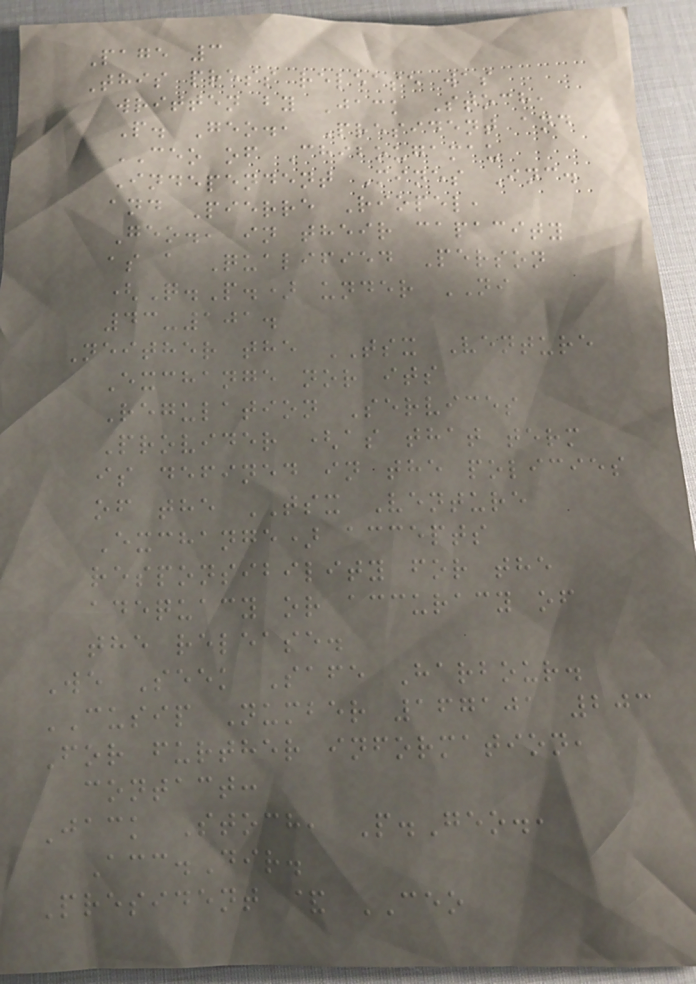Page 3
This press release was
written by Jack Stoch,
P. Geo., President and
CEO of Chibougamau
Independent Mines Inc.
and Pierre Riopel,
Geo., in their capacity
as a Qualified Person
(Q.P.) under NI
43-101.
Neither the TSX Venture
Exchange nor its
Regulation Services
Provider (as that term
is defined in the policies
of the TSX Venture
Exchange) accepts
responsibility for the
adequacy or accuracy of
the release.
We Seek Safe Harbour.
CUSIP Number 167101 203
For further information,
contact:
Jack Stoch, P.Geo.,
Acc.Dir.
President & CEO
